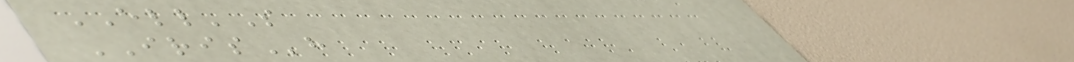ELL'S
IRISh
